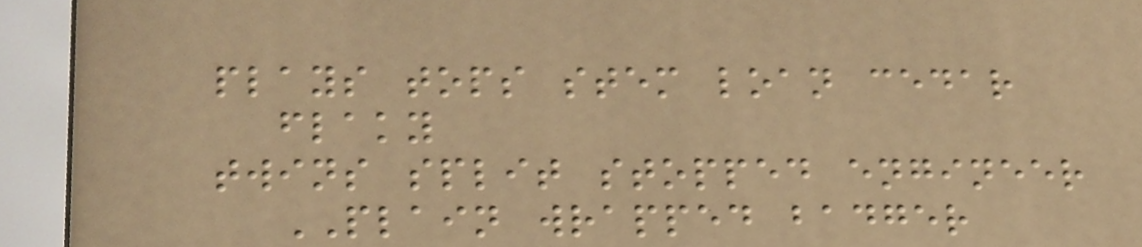plays tops stem loan cedar
flaky
twins split stopped engineer
PLAIN wrapped badger
